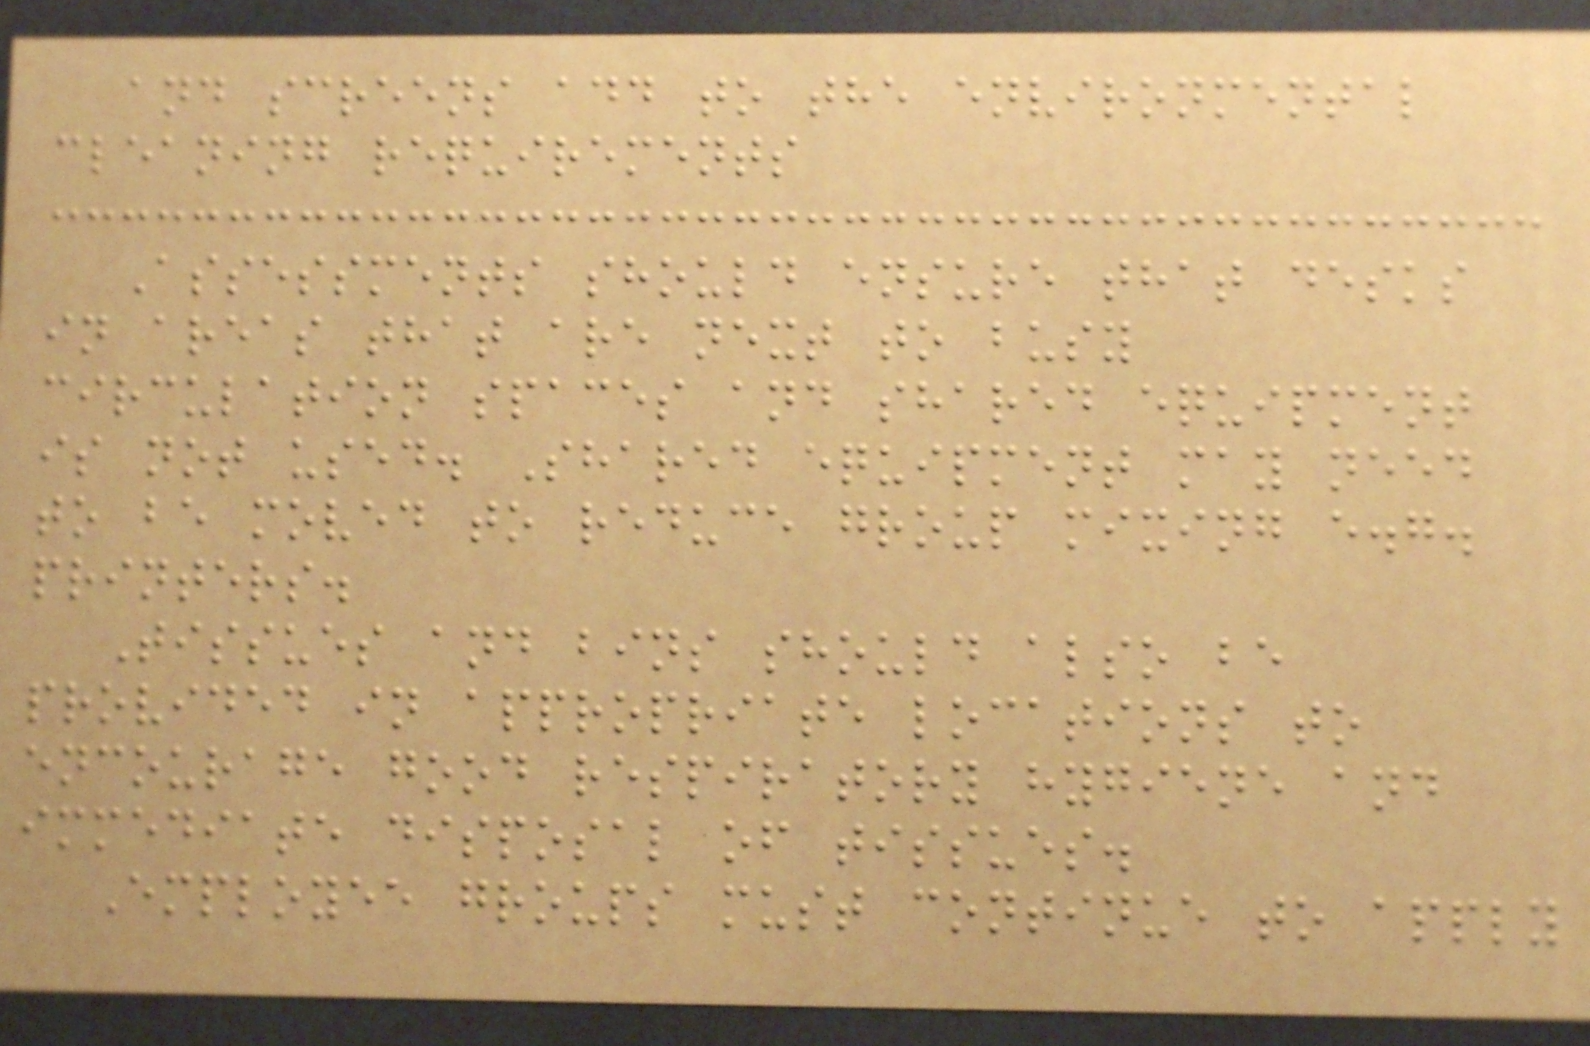and screens add to the environmental
cleaning requirements
Assessments should ensure that desks
in areas that are next to busy
circulation spaces and shared equipment
is not used. Shared equipment may need
to be moved to reduce group mixing e.g.
printers.
Tissues and bins should also be
provided in appropriate locations to
encourage good respiratory hygiene and
immediate disposal of tissues.
Employee groups must continue to apply
